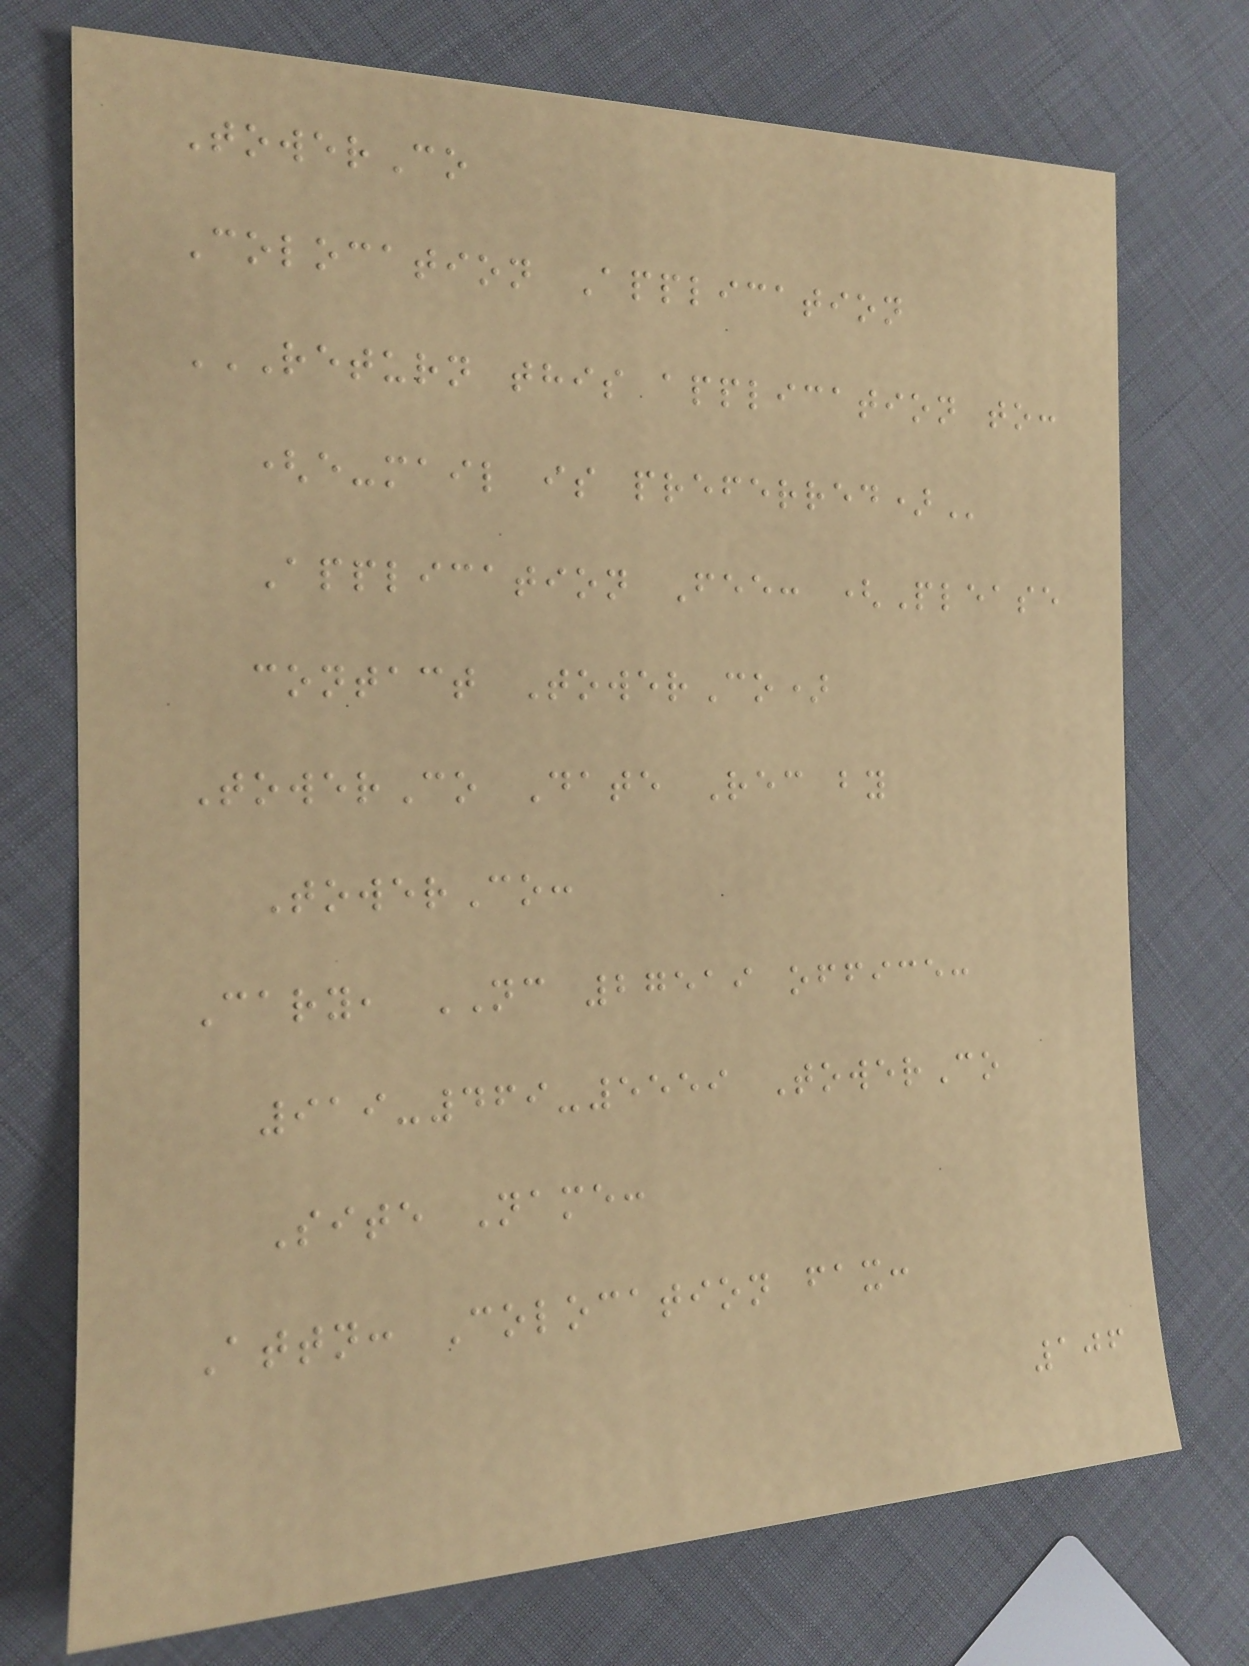TowerCo
Colocation Application
RETURN THIS APPLICATION TO:
(E-MAIL IS PREFERRED)
Application Fee: (Please
contact TowerCo)
TowerCo Date Rec by
TowerCo:
Cary, NC 27519 office:
919-469-5559 TowerCo
Site Name:
Attn: Colocation fax:
106
